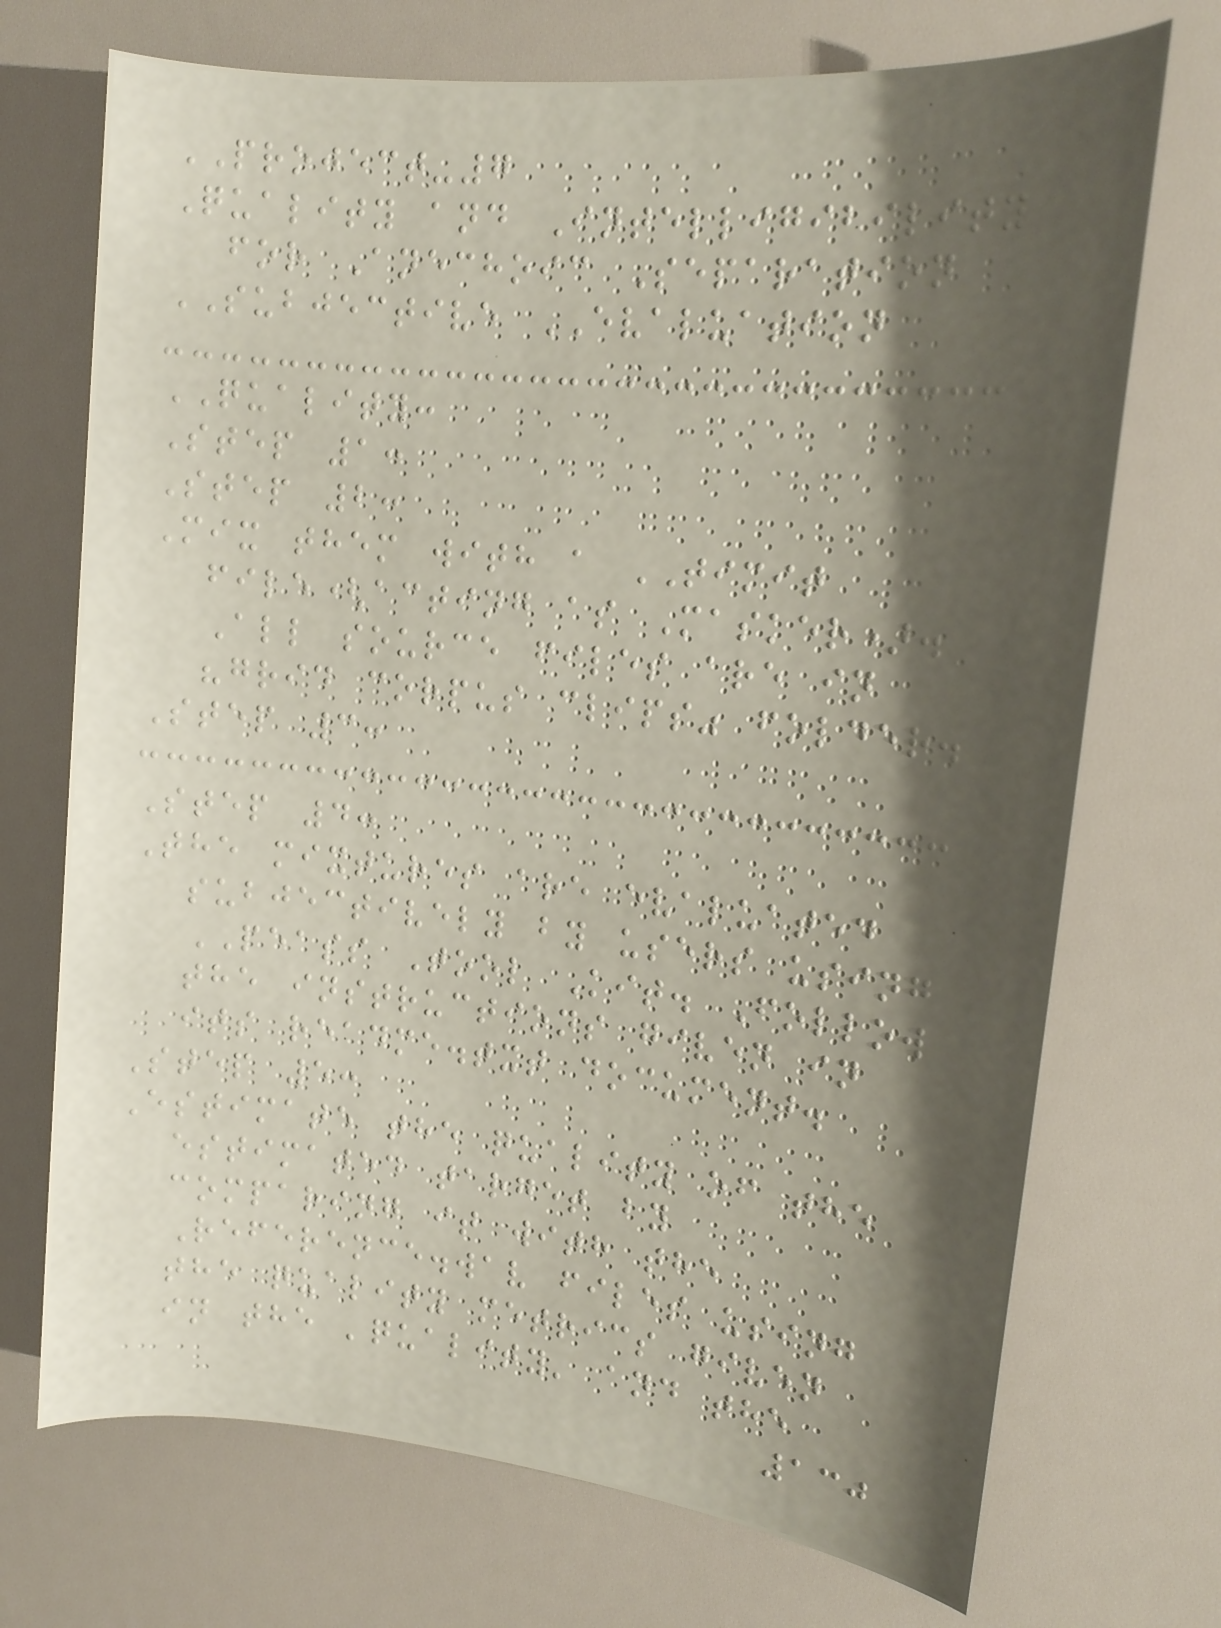PROJECT-7
Quality and Intelligibility
for Anechoic Separation
SUBJECTIVE EVALUATION
QUALITY:
Step 1:
Step 2:
Mix them with a TIMIT
file(acting as Masker).
All source files are in
"grid corpus clips" folder.
Step 3:
Step 4:
The mixtures are evaluated
subjectively by users using
PEASS Tool Kit. Follow
the instructions given in
its readme.txt document.
Step 5:
Estimate the quality of the
estimated target by
comparing it with the
Reference.wav files using
the quality metrics given
in the 'quality' and the
130
